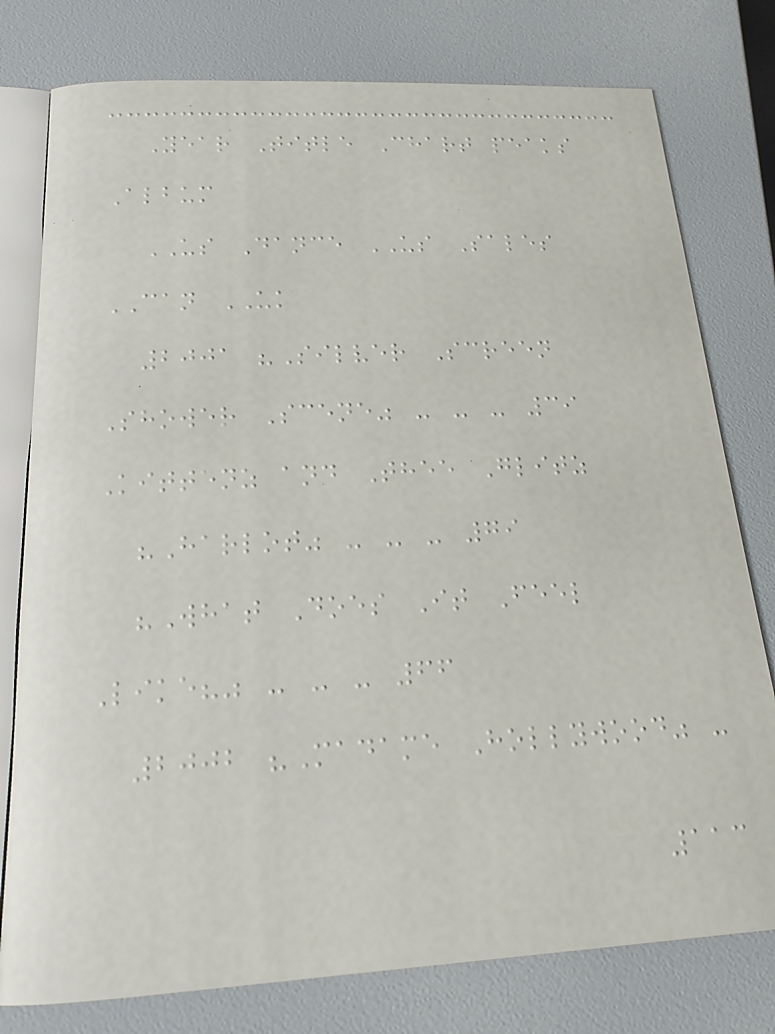Year Title Chart peaks
Album
US Dance US Sales
CAN UK
2001 "Silver Screen
Shower Scene" - - - 39
Kittenz and Thee Glitz
"Harlot" - - - 79
"What Does It Feel
Like?" - - - 66
2002 "Madame Hollywood" -
113
